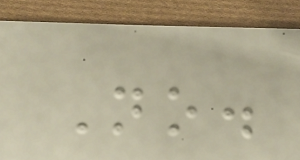No.
